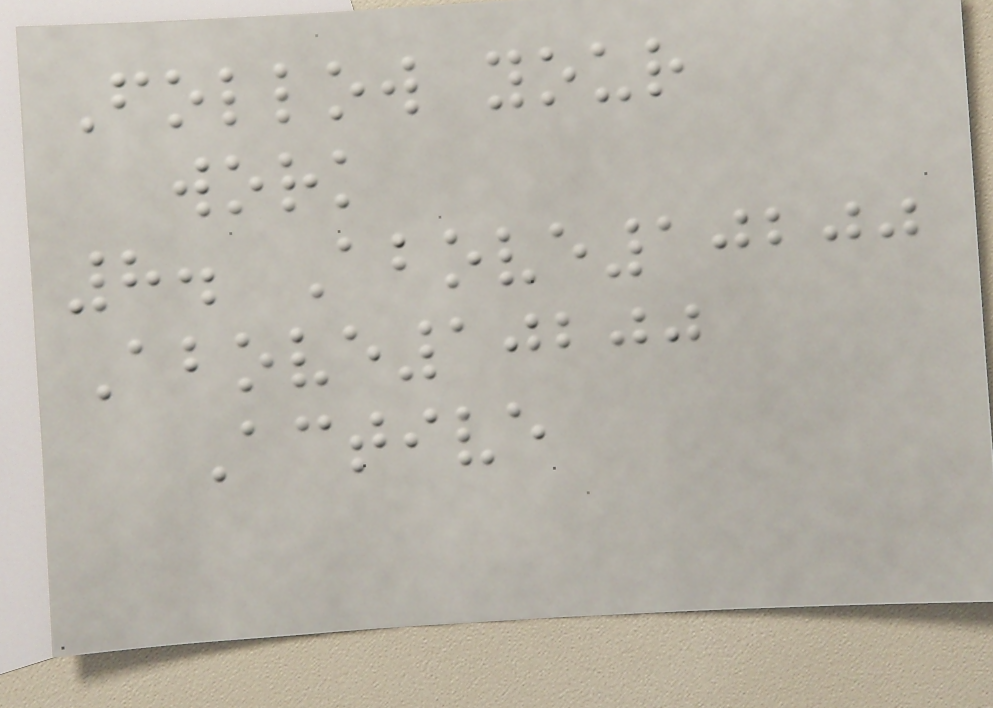Follow your
work
8. Above10200
Above10200
Active
